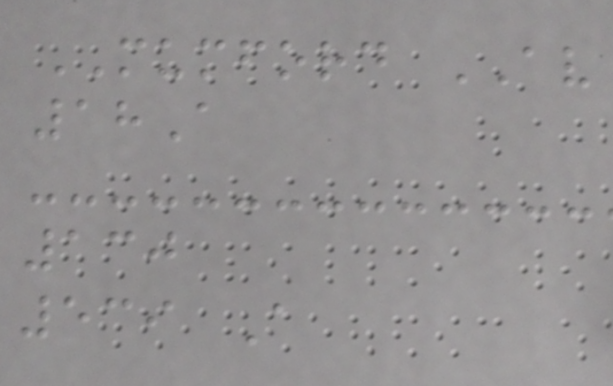MUMFORD AV
18A
130
539 A
